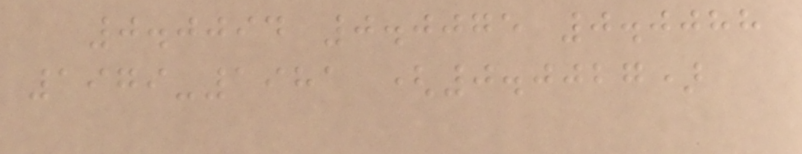0.0094 0.0075 0.0088
1979-1981 (0.0027)
